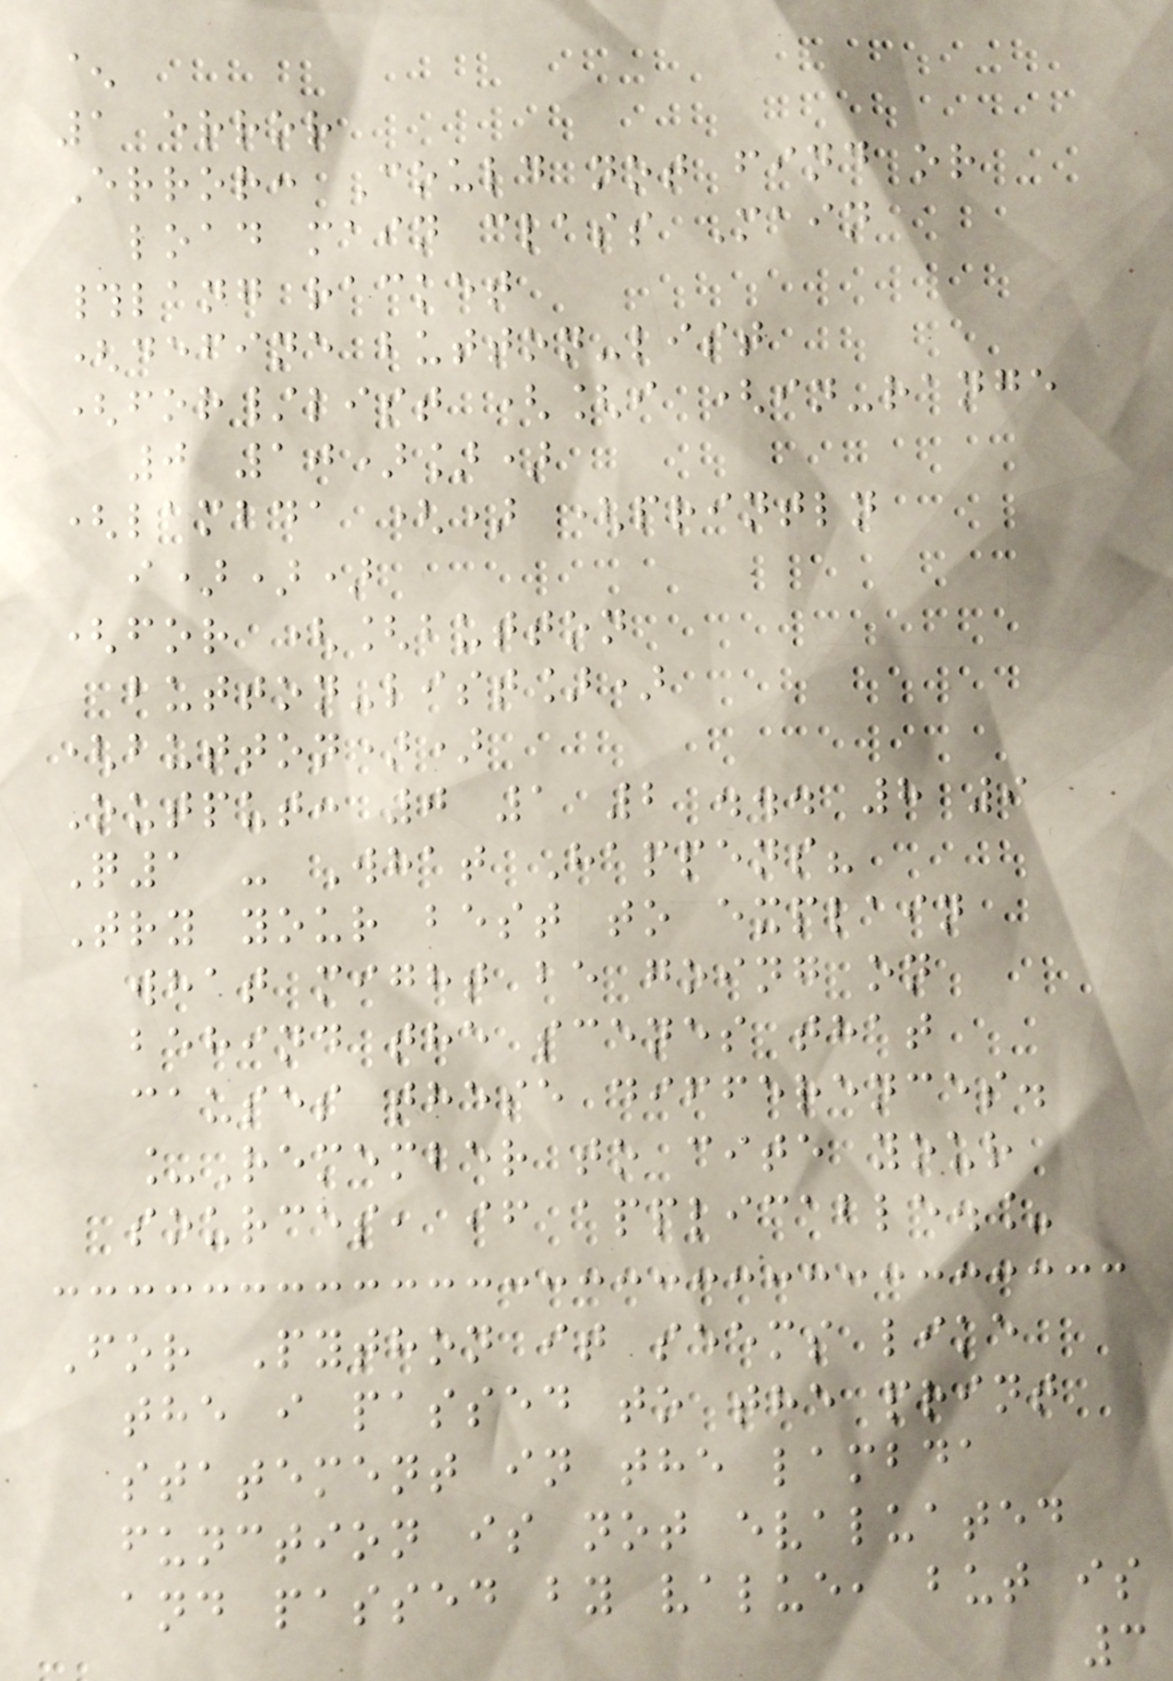^
1 error
Error: Could not find or
load main class Main
#lang racket
(define button-list
(for/list ([i (in-range
0 10)])
(lambda () (println
i)))
(for ([button
button-list])
(button))
Output: 0 1 2 ... 8 9
Q1 - What Happens?
Try your best to explain
what might be going on
behind the scenes that
causes these differences.
_Remember to cite your
sources, if applicable._
For Python it seems like
the i passed to the print
statement in the lambda
function is not evaluated
and passed by value, but is
3
